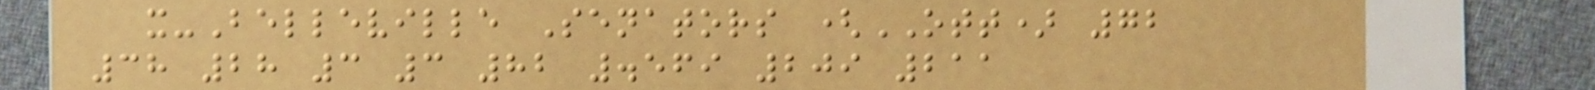x-Belleville Senators (OTT) 72
38 28 3 3 82 .569 209 211
